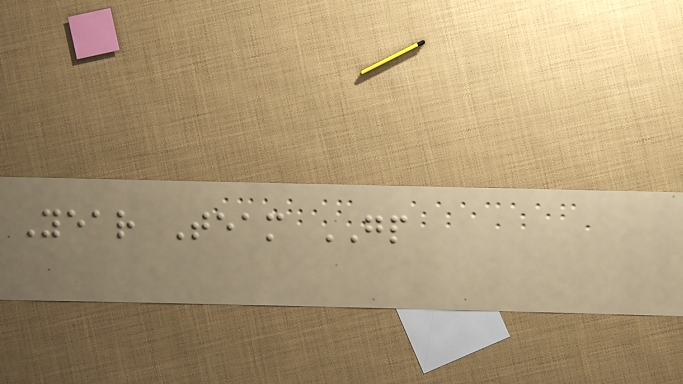Year Team GP
